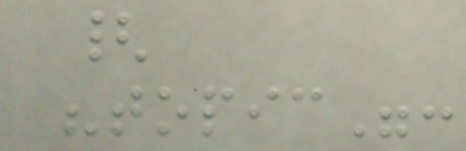{
"topic":
